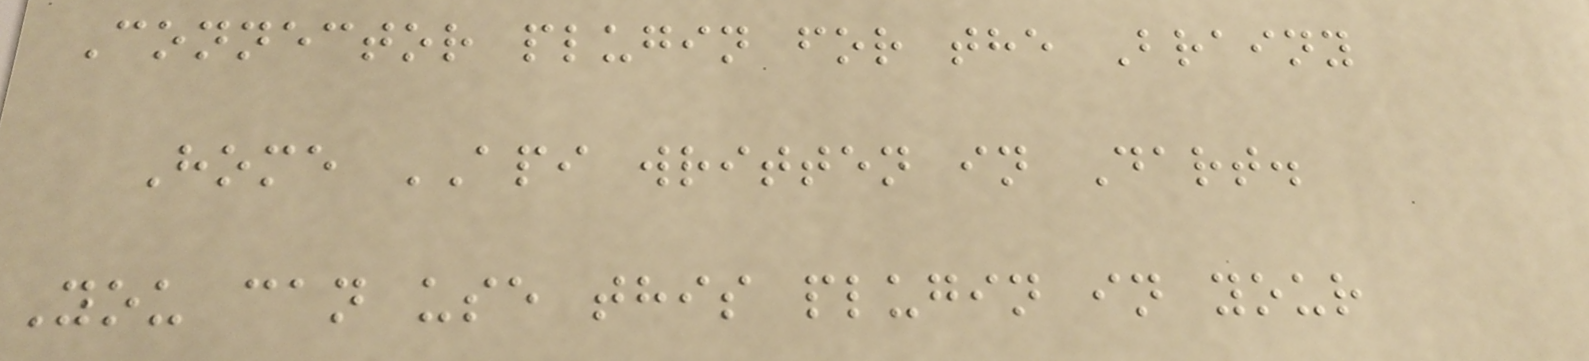Connector plugin for the Brainy
Home API written in Dart.
You can use this plugin in your
